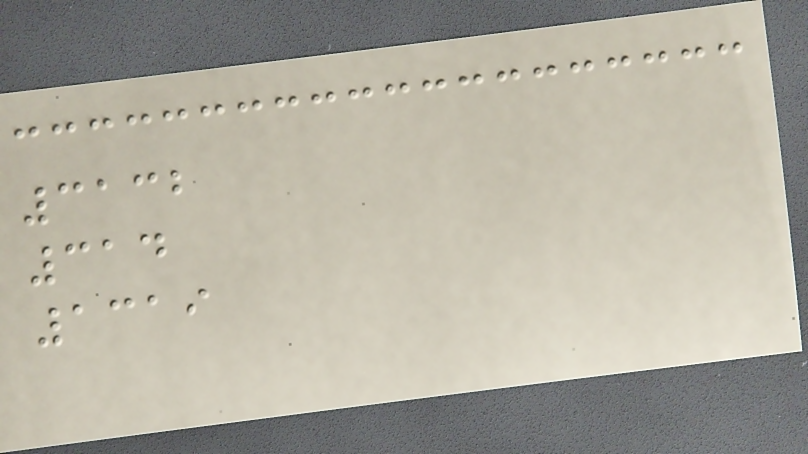3132
314
1319
